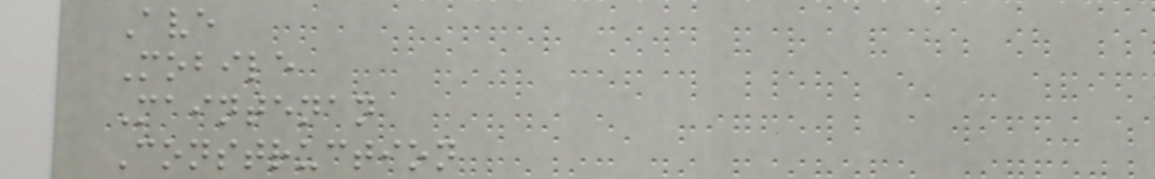Ave
Mobile
Maintenan
Construction
